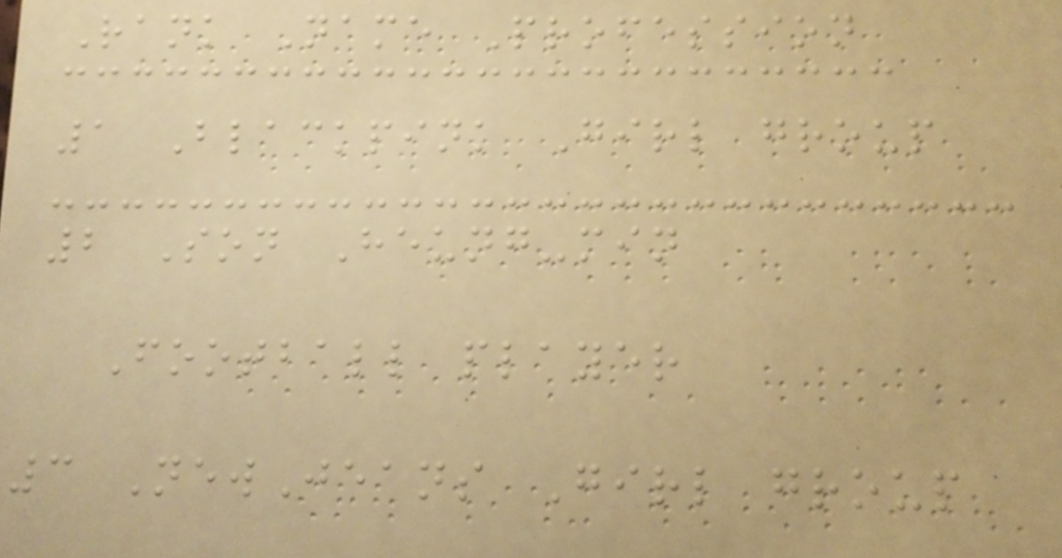Rank Name Profession
1 Blackpink Girl group
2 Son Heung-min
Football player
3 NewJeans Girl group
